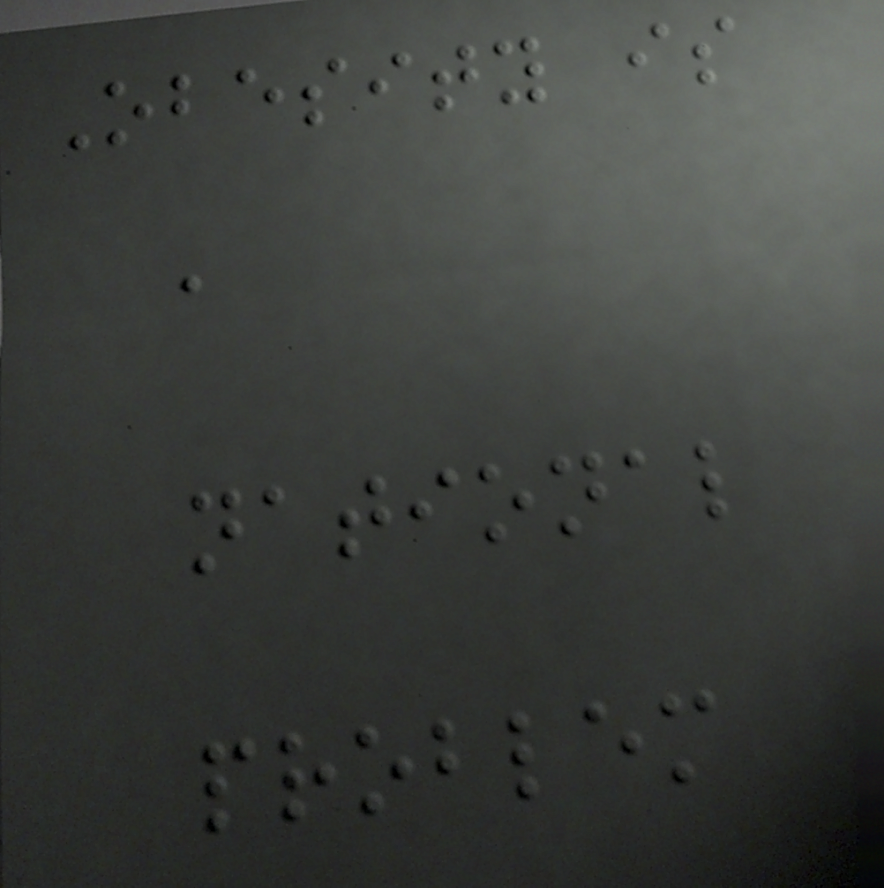Obesity is
a
national
problem
